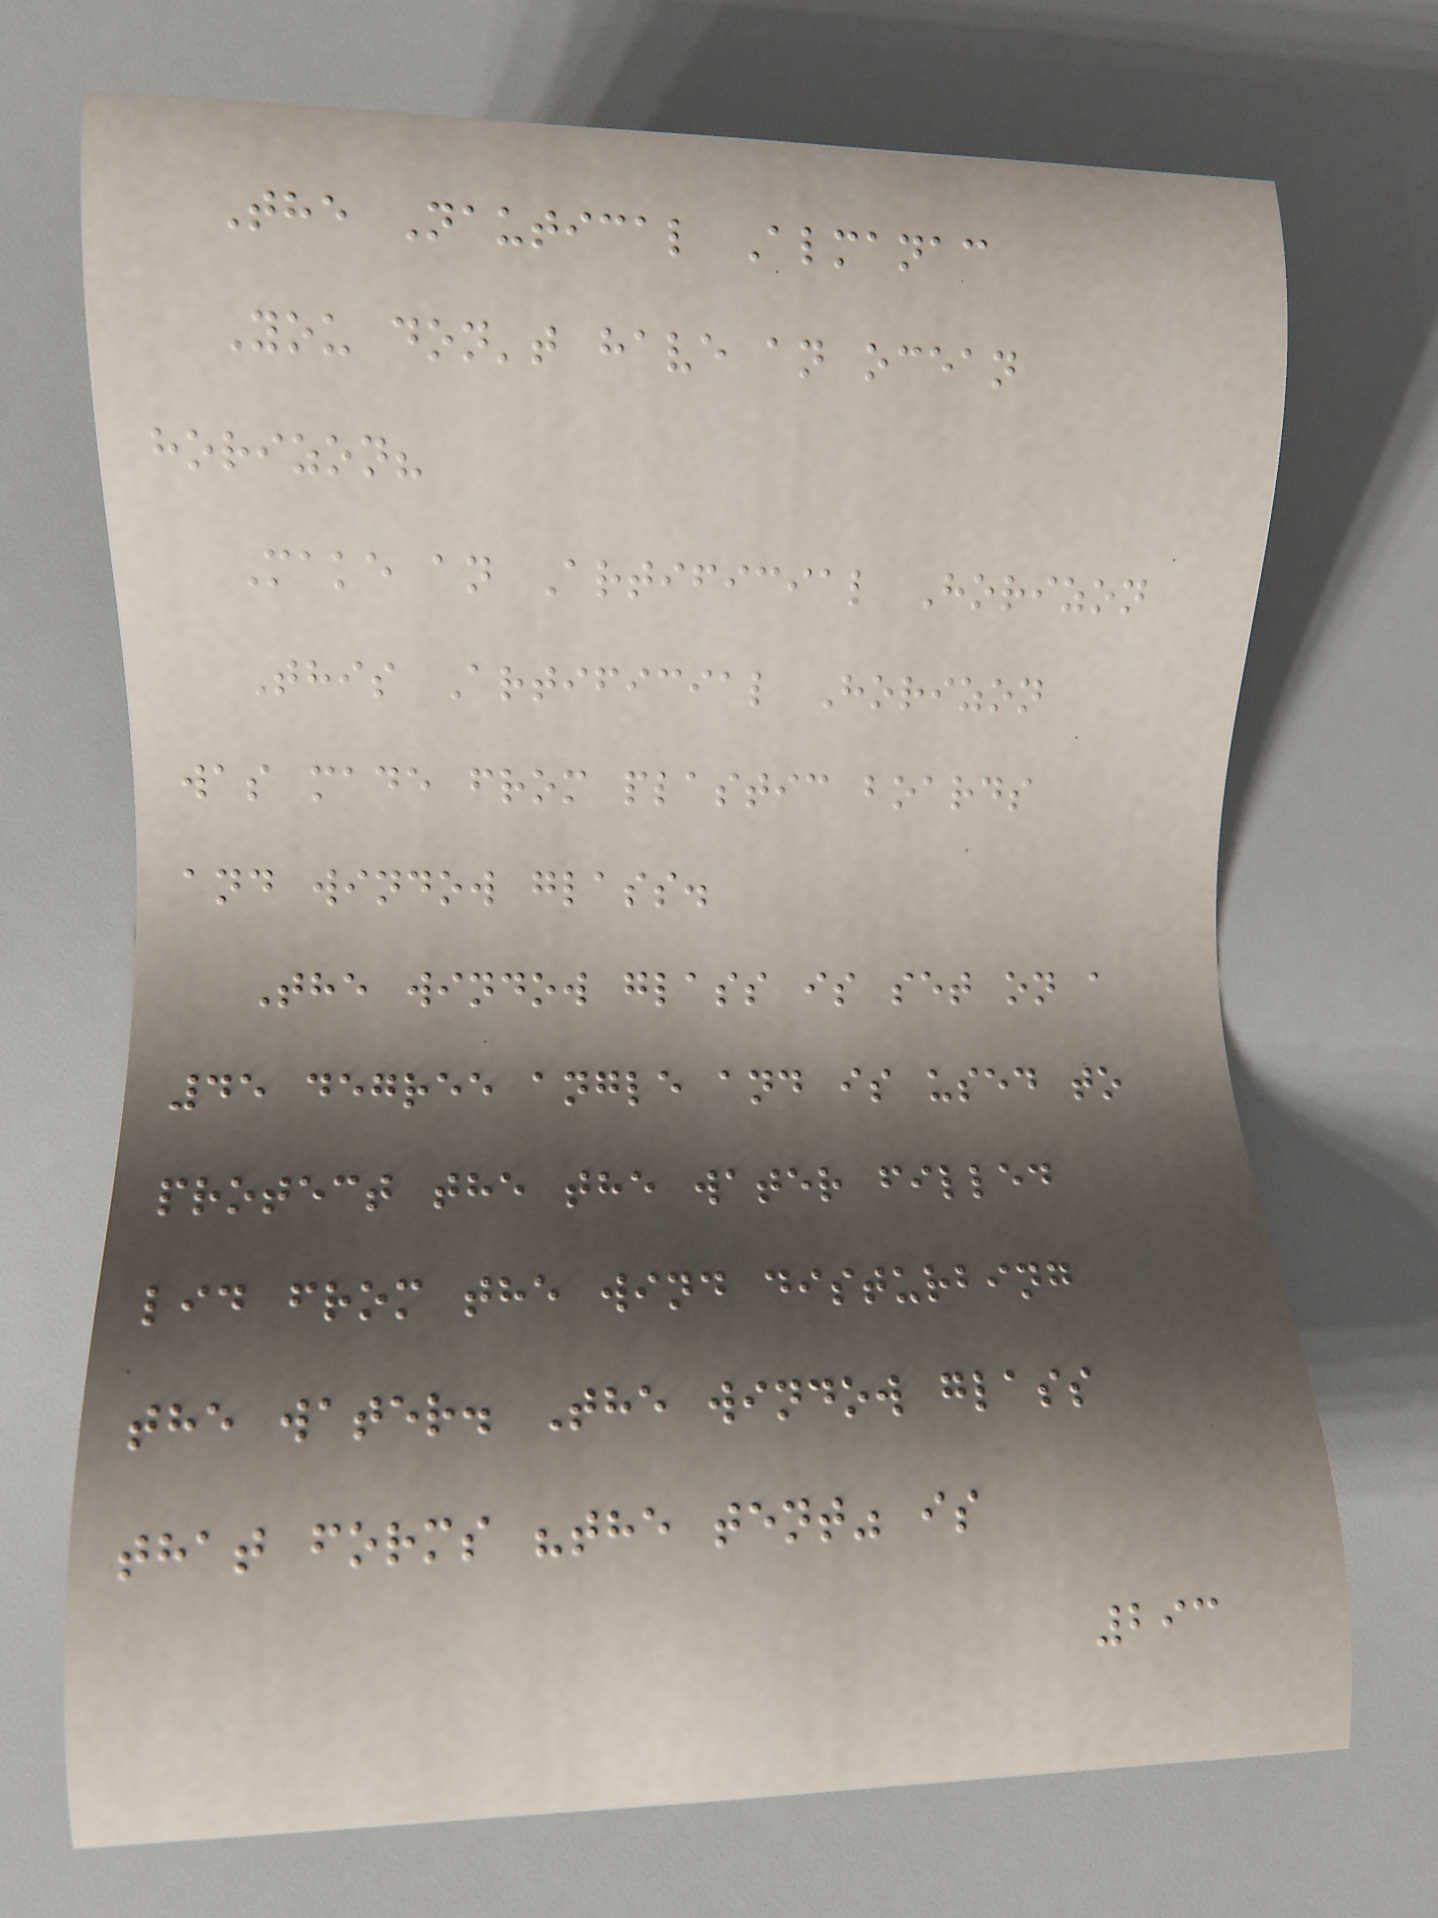The Nautical Almanac
You don't have an ocean
horizon?
Make an Artificial Horizon
This Artificial Horizon
was made from plastic boards
and window glass.
The window glass is set on a
45 degree angle and is used to
protect the the water filled
lid from the wind disturbing
the water. The window glass
that forms "the tent" is
293
